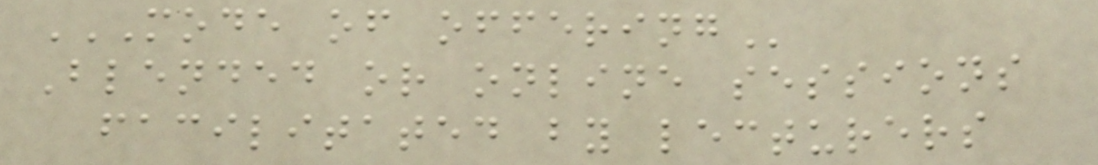MODE OF OFFERING
Blended or online sessions
facilitated by lecturers
